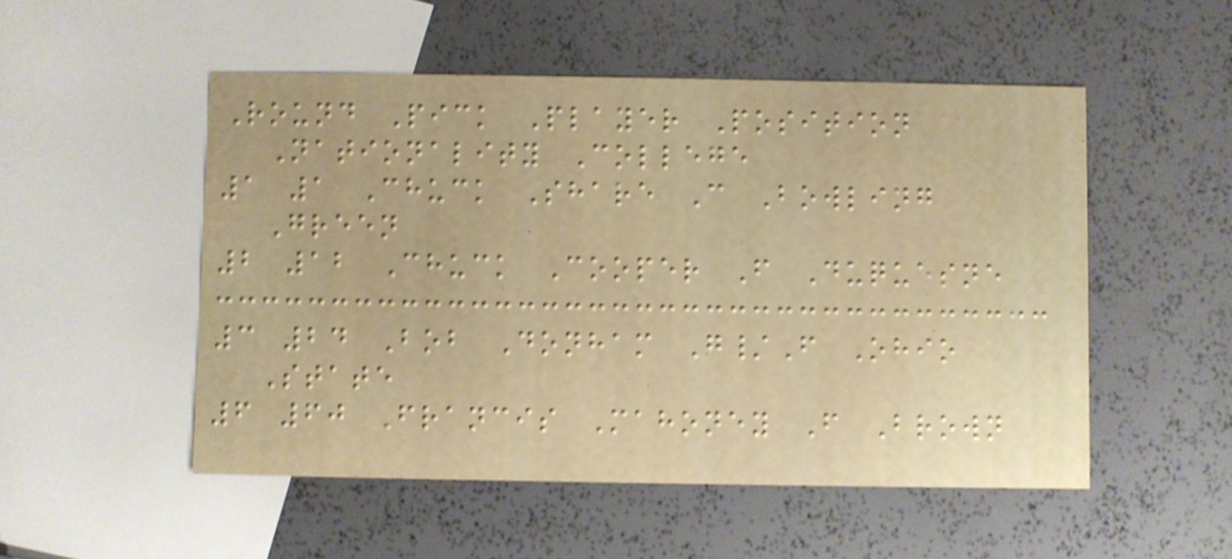Round Pick Player Position
Nationality College
1 1 Chuck Share C Bowling
Green
2 12 Chuck Cooper F Duquesne
3 24 Bob Donham G/F Ohio
State
6 60 Francis Mahoney F Brown
